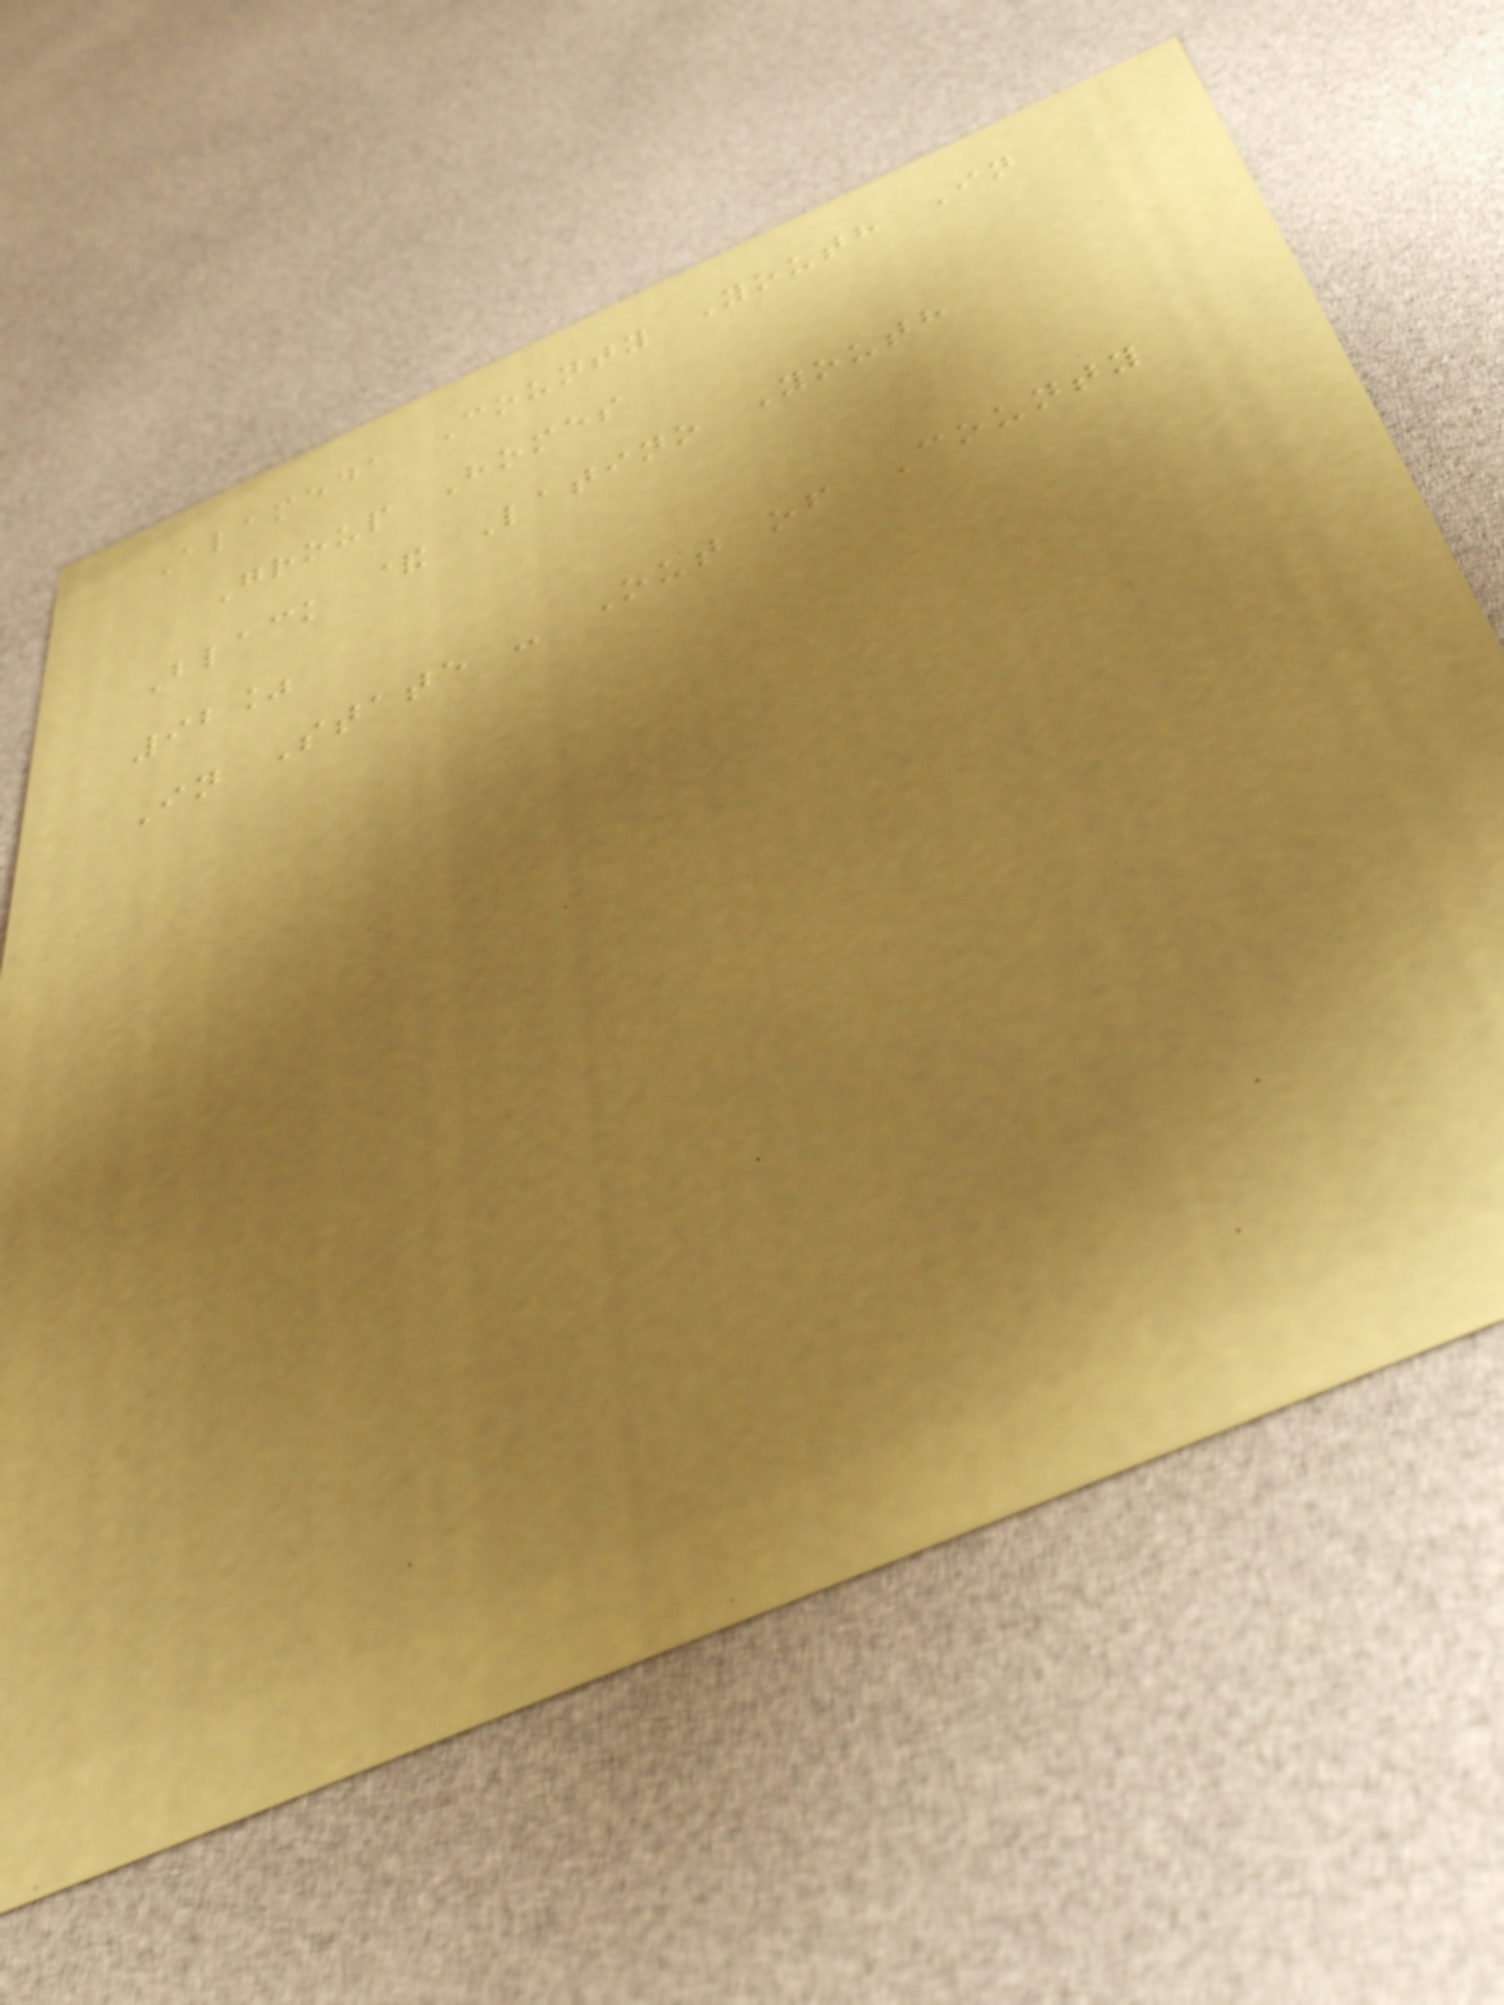Alameda County Youth In
Group Homes
Black & Latino Youth
92%
In State - Out of County
